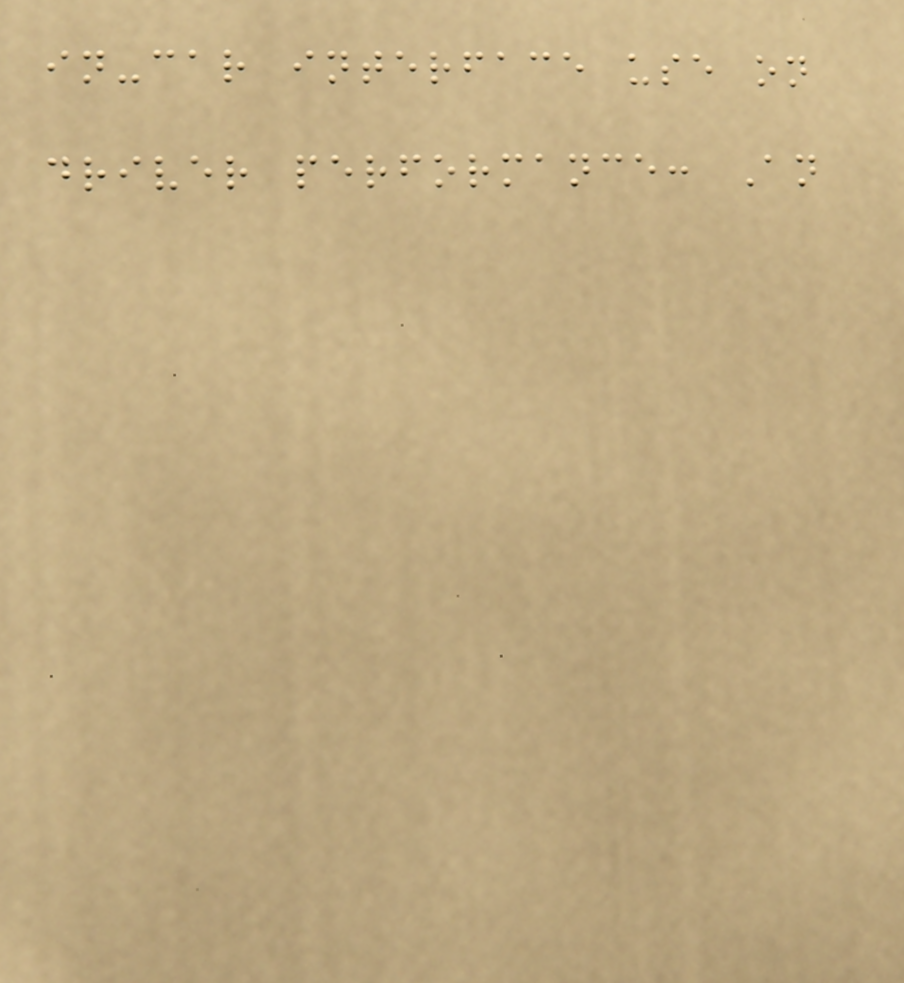in-car interface use on
driver performance: An
